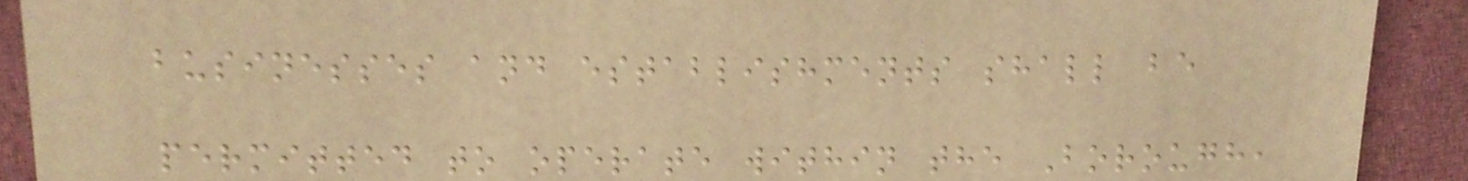businesses and establishments shall be
permitted to operate within the Borough,
